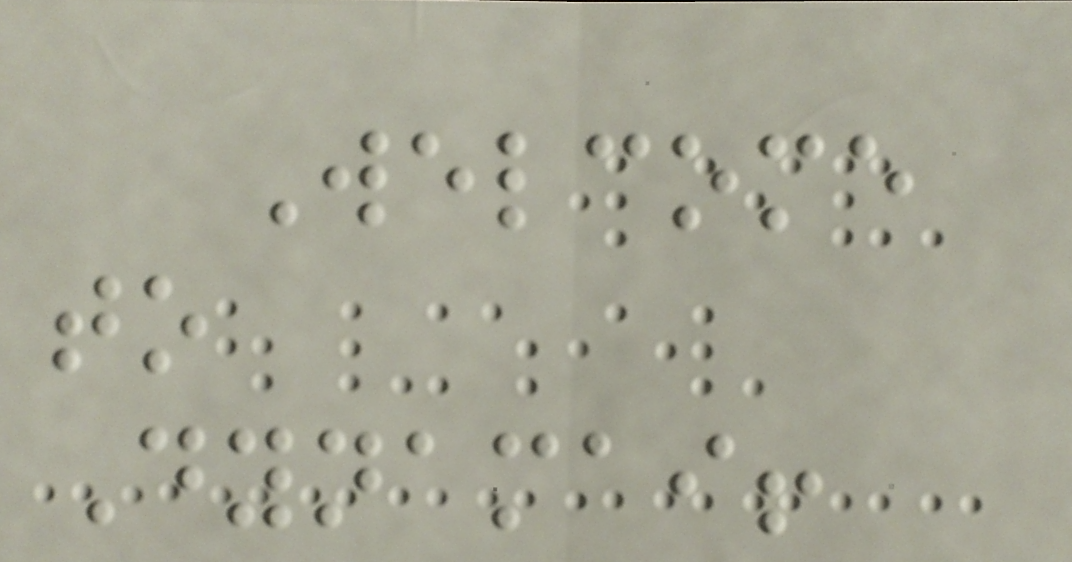Welcome
to
Dynamai!
